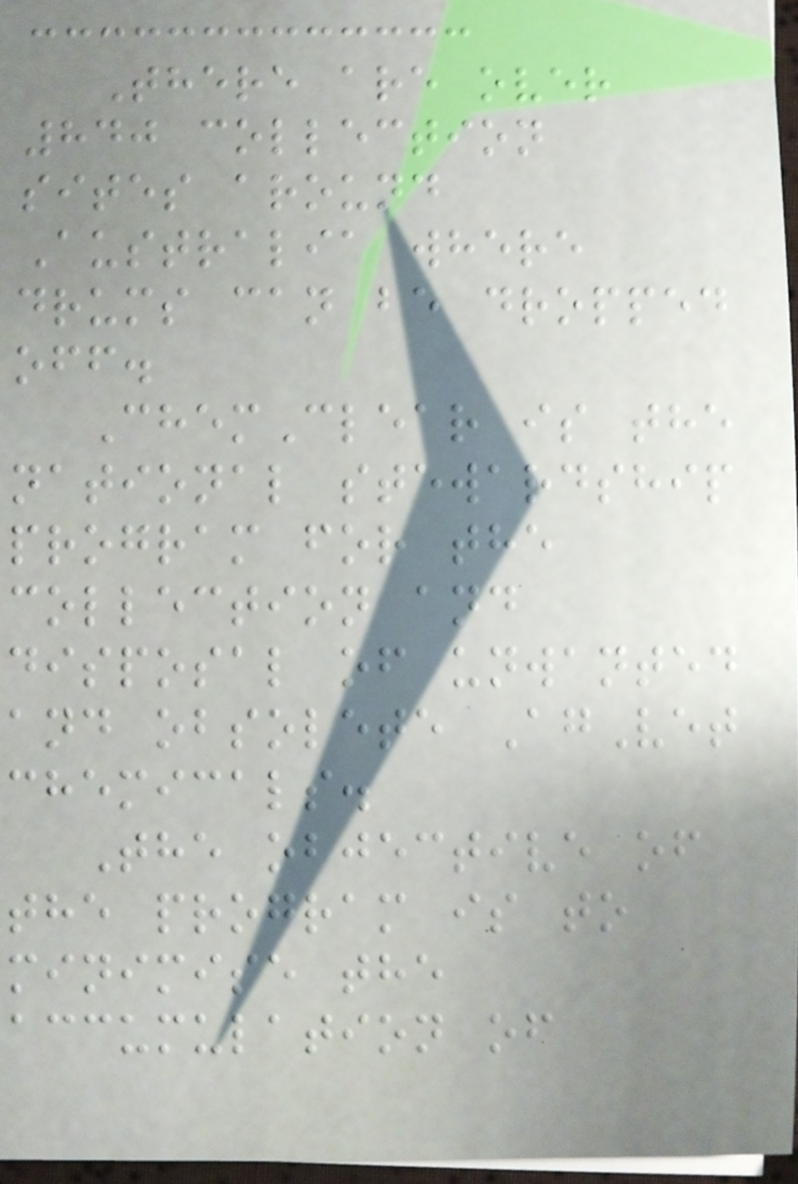There are over
840 collection
sites around
Australia where
drums can be dropped
off.
ChemClear is the
national stewardship
program for the
collection and
disposal of unwanted
and obsolete AgVet
chemicals.
The objective of
the program is to
minimise the
accumulation of
